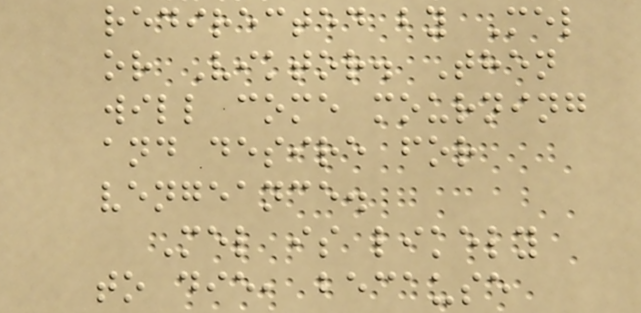redirected by Mel
or Viktor. Then
will come mourning
and desire for
vengeance.
Mel is likely
to die, because
